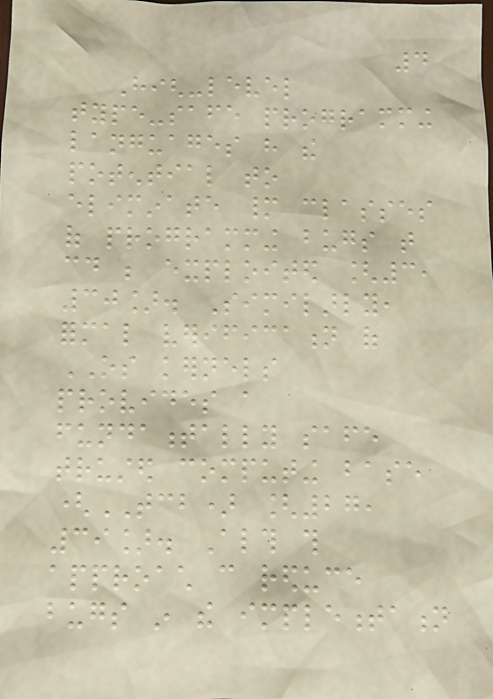4
High-level
type-safe programming
languages have the
potential to
eliminate many classes
of programming bugs that
could be exploited [3,
30]. Similarly,
formal verification of
OS kernels
provides a
fundamentally safe
trusted computing base
(TCB) [27,
39]. Although this
approach can reduce
bugs in the implementation
